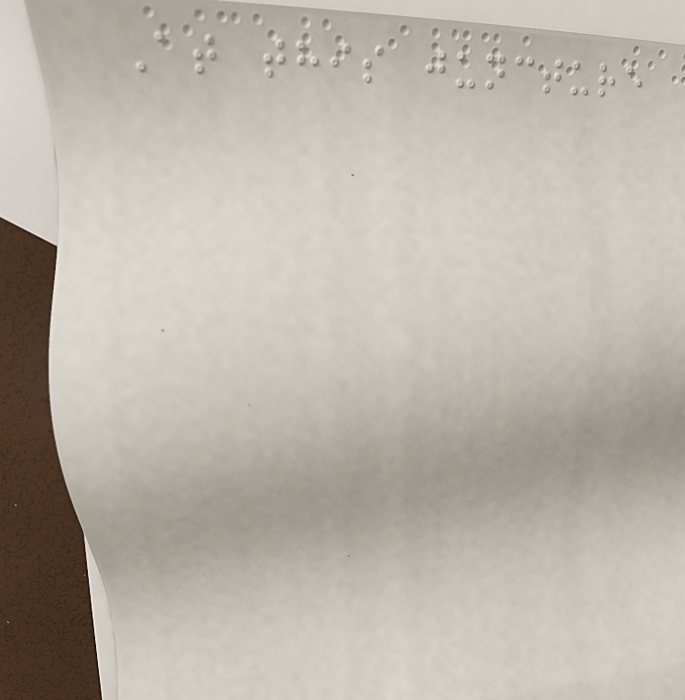At this juncture
